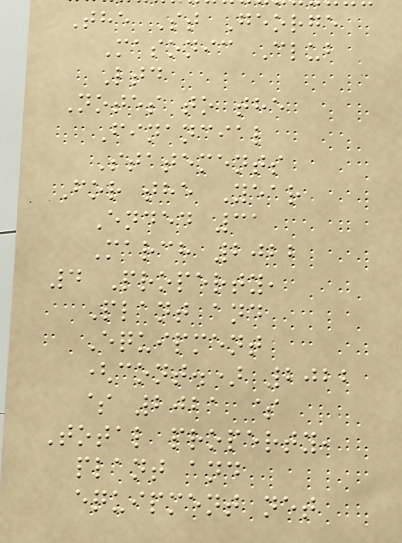The St George
Masonic Club
Ltd
Notes to the
Financial
Statements
For the Year
Ended 31
March 2022
4 Property,
Plant and
Equipment
(cont.) 2022
$ 2021 $
Total property,
plant and
equipment net
